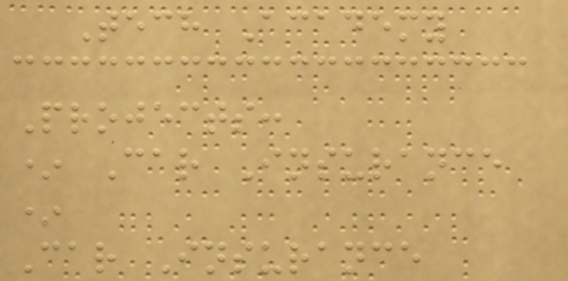Tech Academy
Projects:
* Car Insurance
*
Car Insurance
